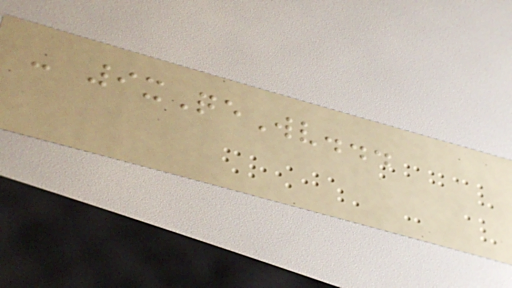- 9xQeWv...
